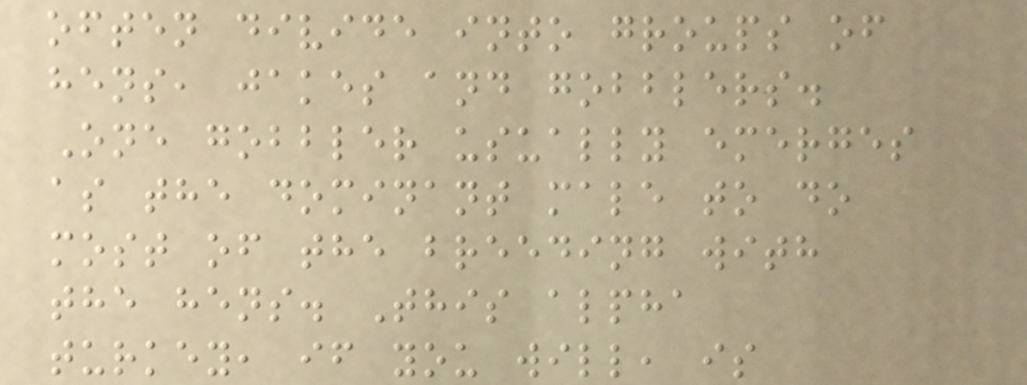often divide into groups of
hens, jakes and gobblers.
One gobbler usually emerges
as the dominant male to do
most of the breeding with
the hens. This alpha
turkey, if you will, is
